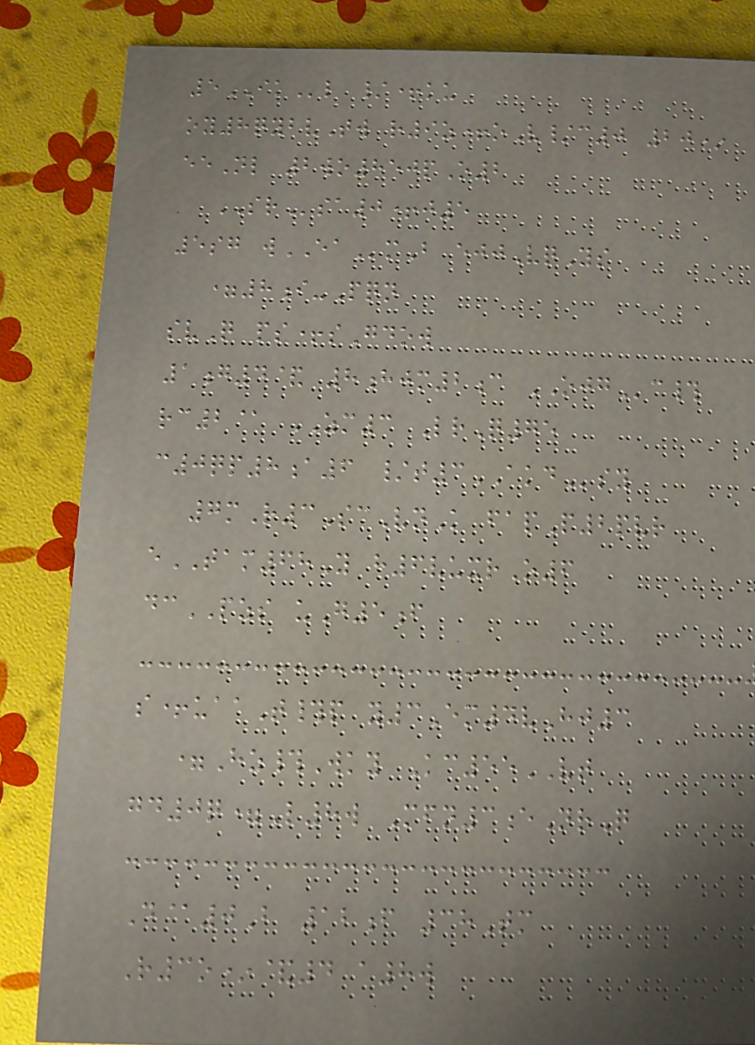5IKl /+ku
oy8qybvTw r9z+oV/c0 20*
eeNl 2wo850pO2
SRsa0+j5
5sg wEAmB ejjVqYs
=8i-Pqn
svQ ps+sGdow
1g4& 8hjm2c OJGc#
rc2@ ZM3 LrQ75
c0qp8a6 /t3AKDsy
7mR3ScVnK fapP2pvr
eTAM68Y h6vuxrO6
dcPZS uG5f
s+uaaT#p y3Em4vHj3
=Hz#Wky Kc55VT
gd0q=L8w Mfn3eNrQ
D@0B 12f 38Tm
R3o*&4 a8w
